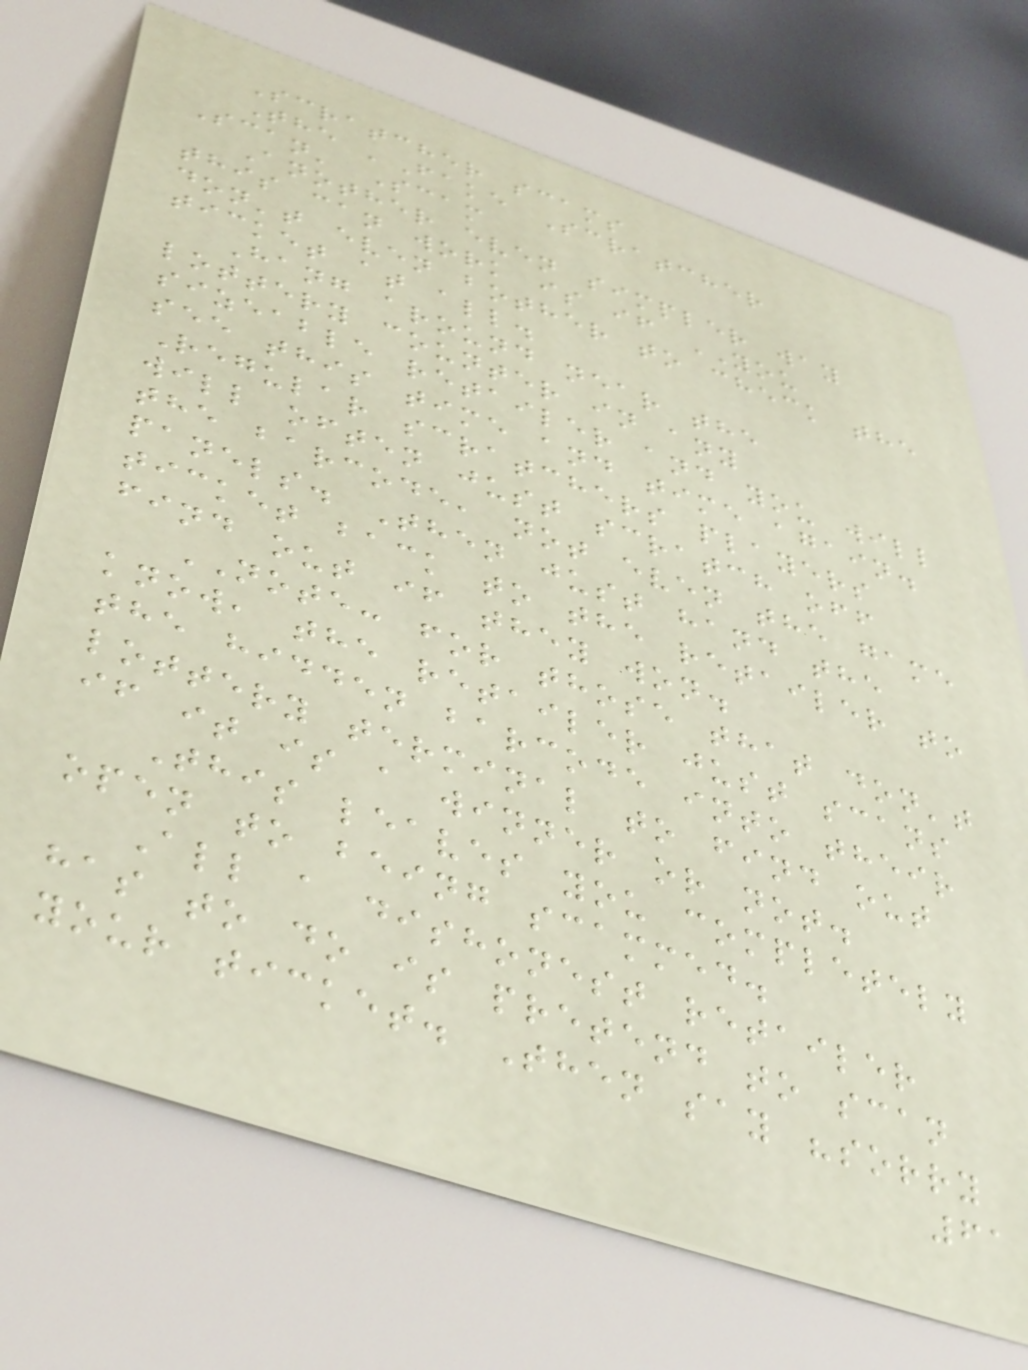Scratcher scams
The 'Fake Scratcher
Scan' Scam
Another even simpler way
this can work is if YOU
don't even bother to check the
ticket at all.
Hang around near the
lottery counter in any
sizeable retailer and you will
see this time and time again.
Regular scratchers players
will often just scratch off
the barcode, not even the game
panels. Then just hand the
ticket back to the retailer to
find out if they won.
NOTE: for those that don't
know, the retailer just scans
the hidden barcode into their
lottery terminal to find out
if it is a winner or not.
This leaves you completely
open to being scammed.
All a dishonest retailer
has to do is pretend to scan
your ticket. Then say "sorry
61
